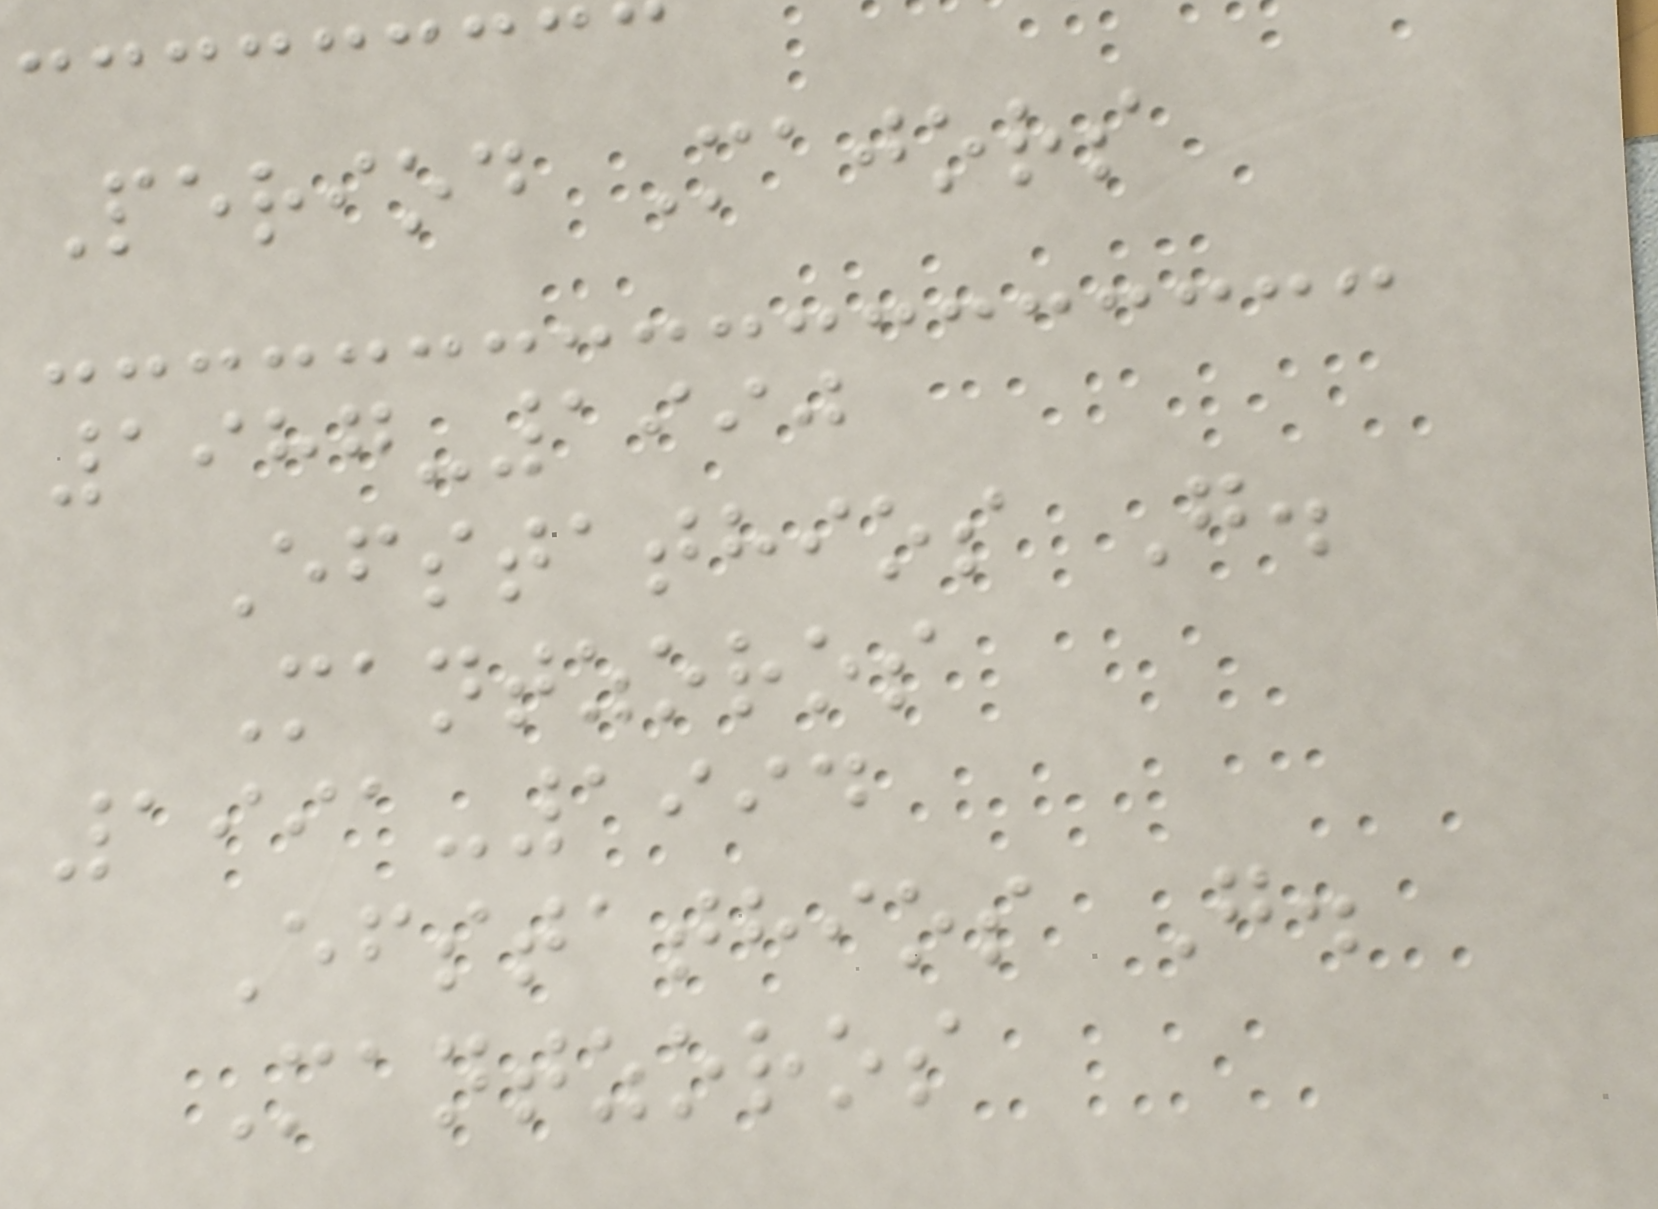Period Majors
1987-1990
Efstathios G.
Mantzoros
1991-1994
Efstathios G.
Mantzoros
